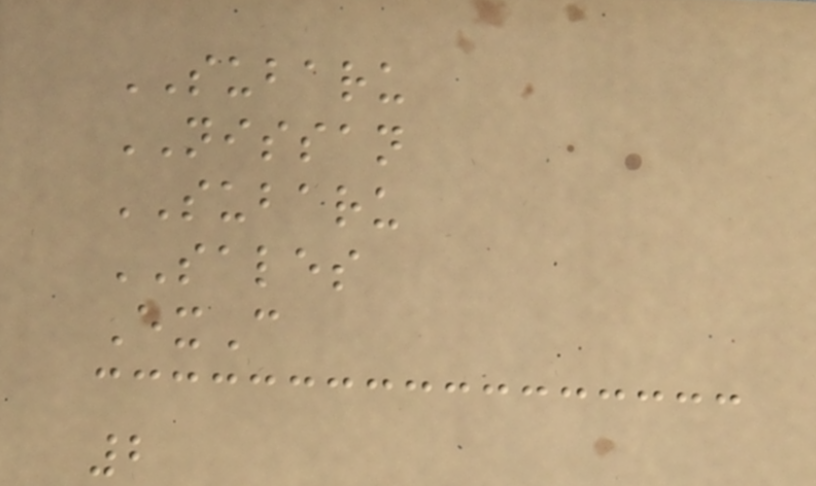SUBARU
NISSAN
SUBARU
SALES
ExC
2
